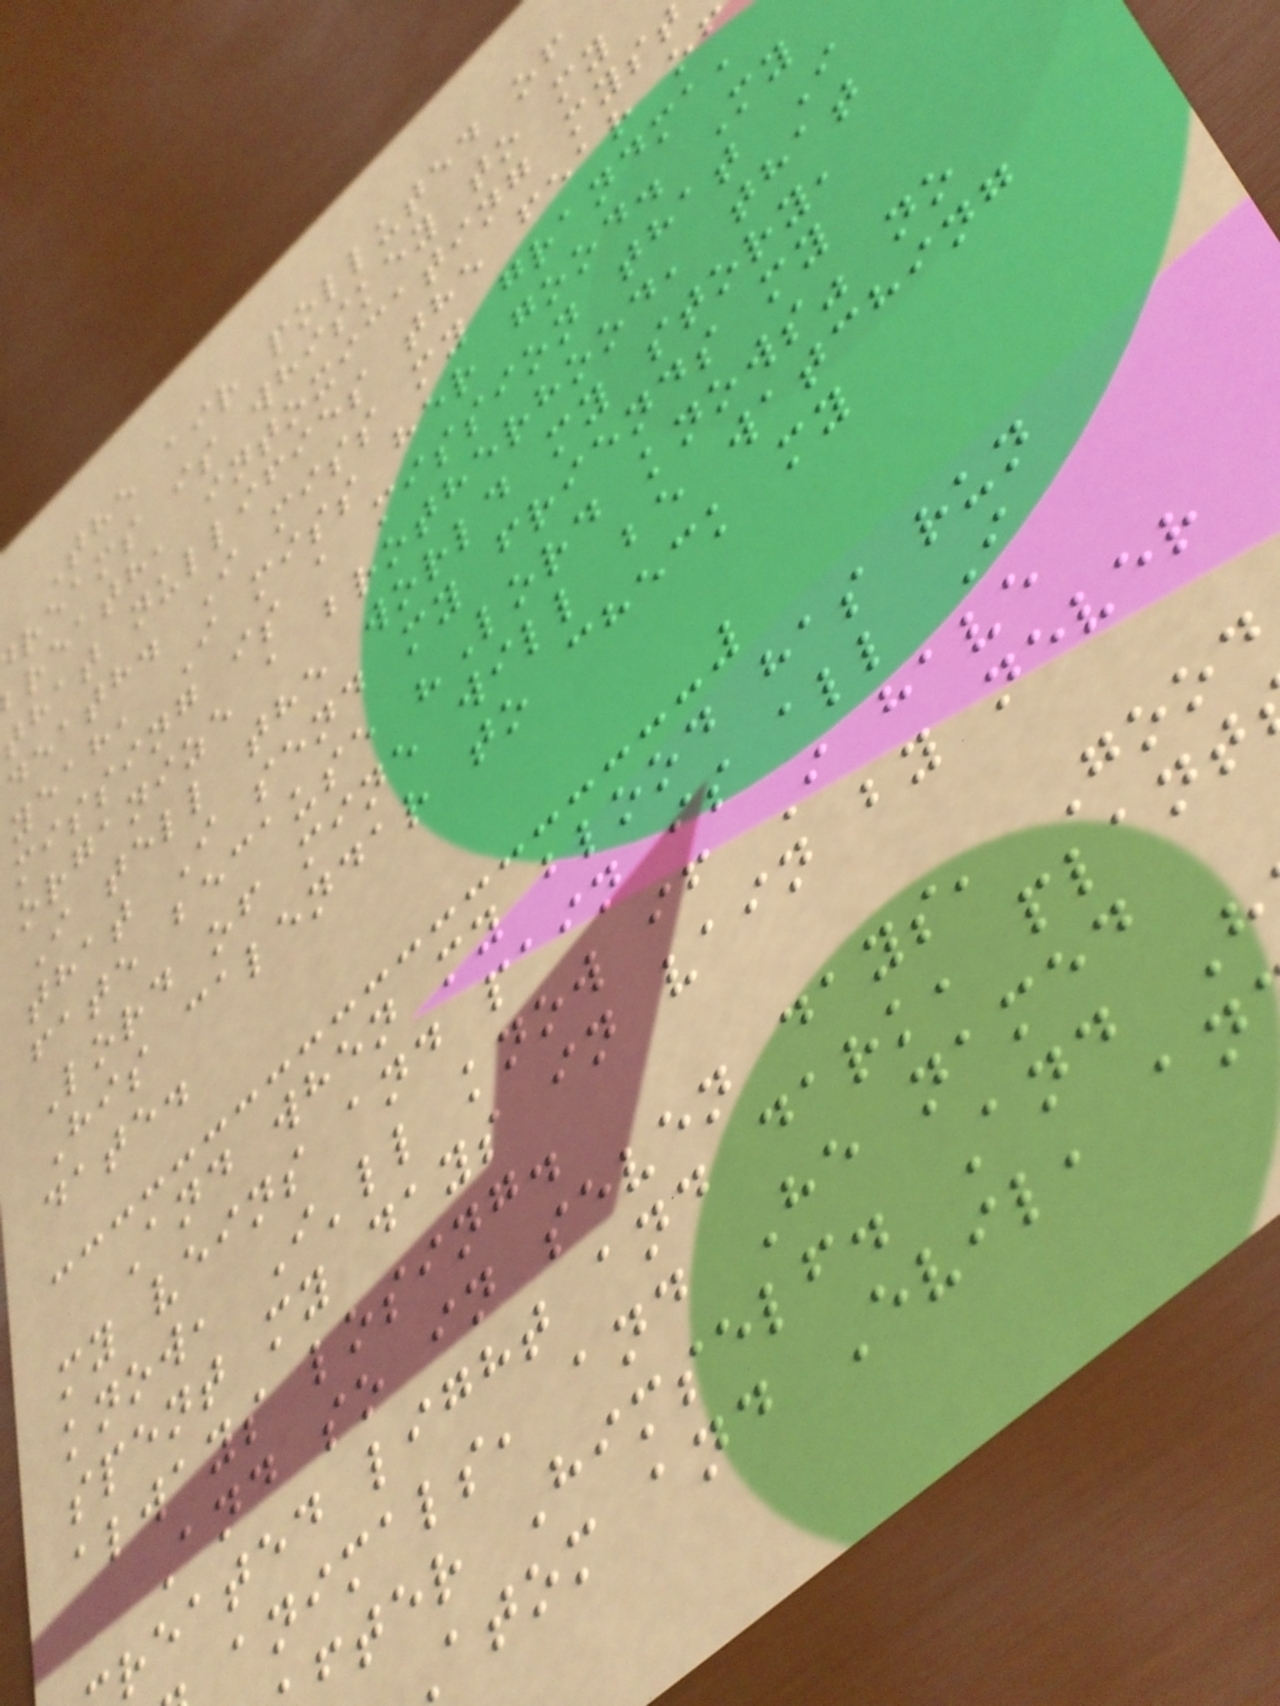The air polluted of
reams is whiskey to my
reath, intoxicating myst
that nullifies the fear of
death. I miss my grandma,
yeah, I miss her good. My
missing is a mission that I
organize a brotherhood, that
I tell the world my story,
that I send my friends my
fate because "Lord knows" no
Lord of mine will be watching
His calendar to check my
date.
And when my blood has run
my veins and pain is all I
know, I'll know if I have
spent my days in vain by never
always losing.
And so in seven days, Good
reated light and dark, plant
animals, and He named
fter Himself. And H
atom and Evil, an
